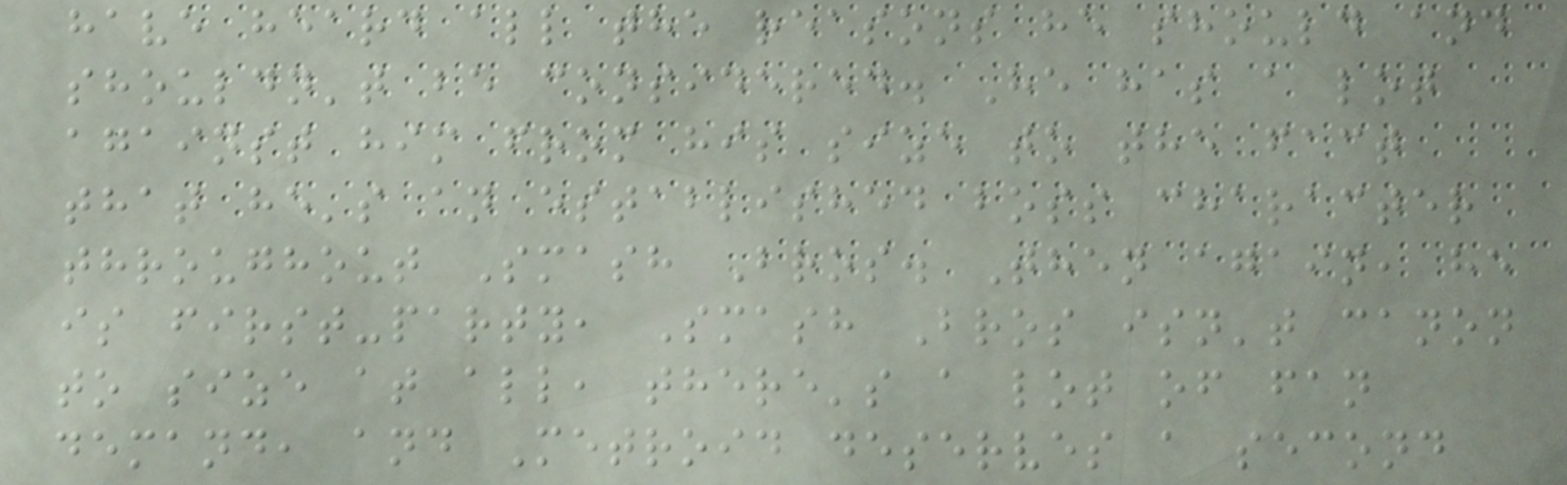have heard all the reasons he should and
shouldn't be considered. He has a lot
against him from his size to the fact
that he's an established boss character
throughout Smash Bros. Then again, he
is first-party, Smash Bros isn't canon
to size at all, there's a lot of fan
demand, and Metroid deserves a second
